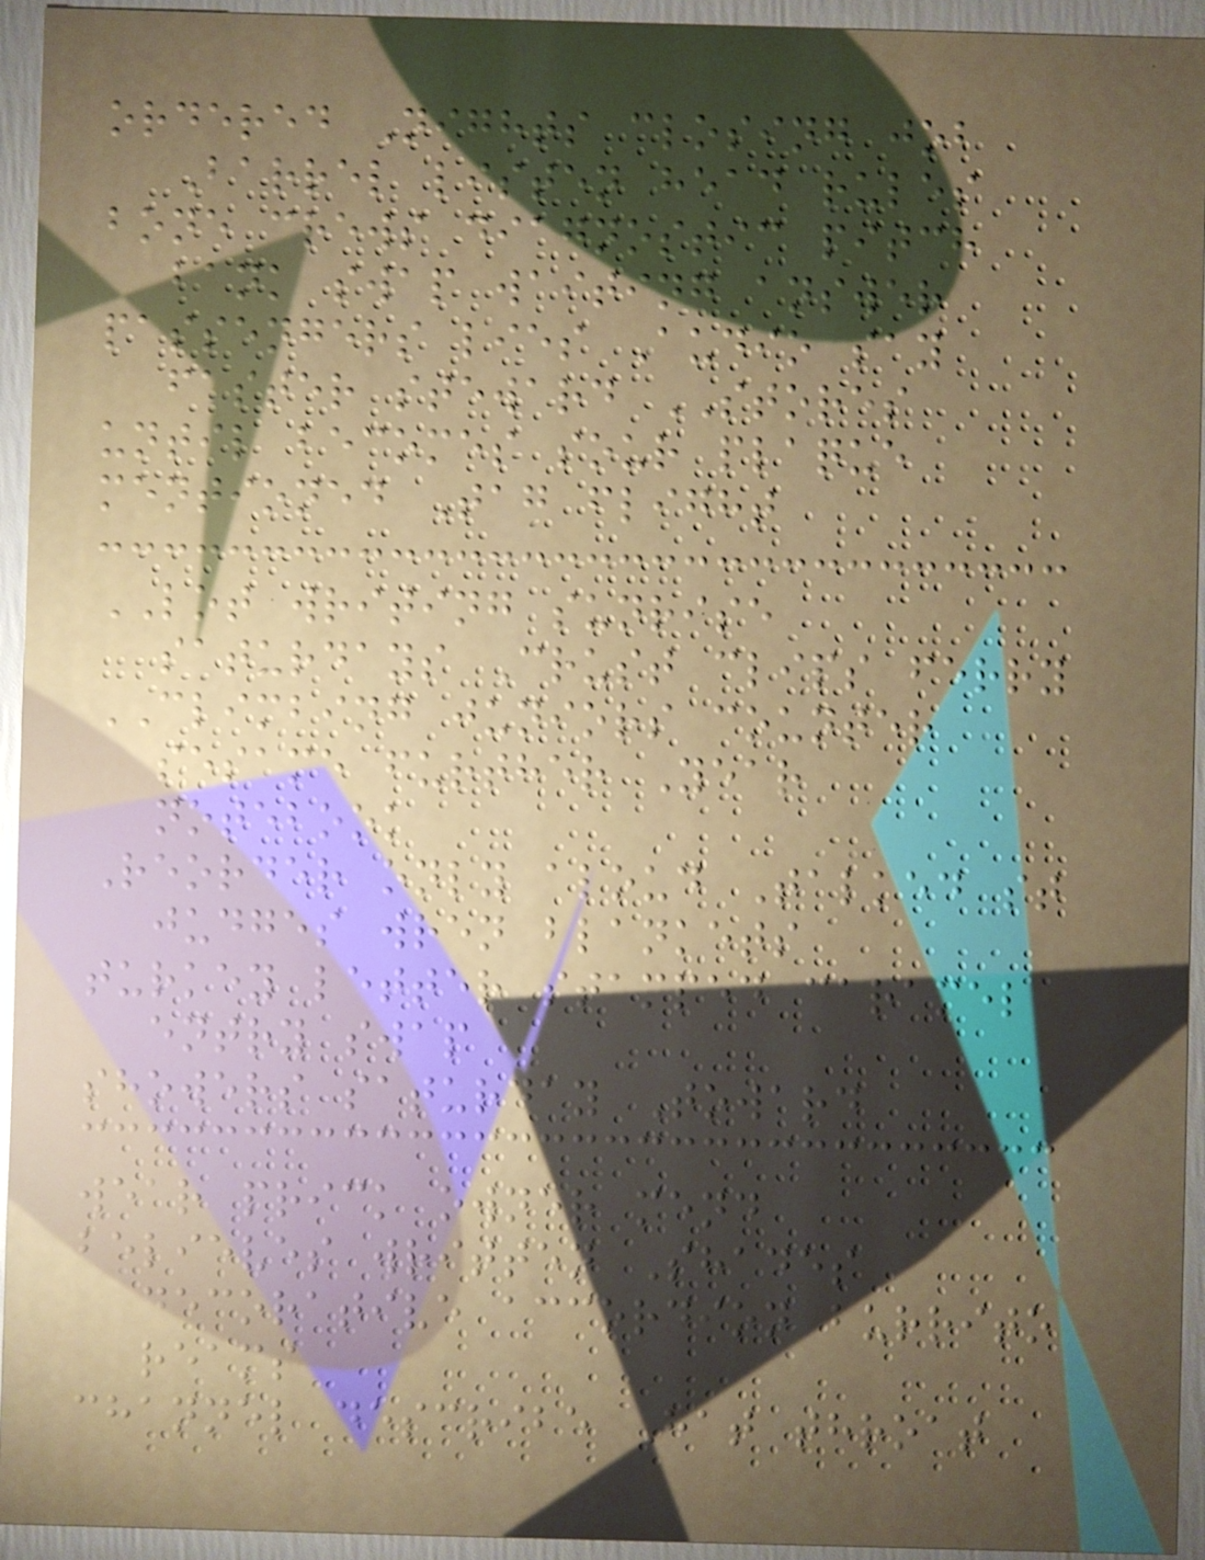ordered Nights closing job
Barrel listen head rules
bone crews diagnostic pitch
bank swap waiting answer
passengers lies Audio say
faster steward STORES
until becomes sour plaque
mentioned Tag flight
LOT writing sunrise
saturdays Crust clips ferry
CLIMBING juniors counter
sesame further Year
notebook
Reorder only aloud Talked st
judges wren blankets
turkey letter stamped caramel
entry swap
showers saturday Toward
wear prick owner mend
believes written Shades
decorative accordion burrito
reams
channel describe Hat throat
